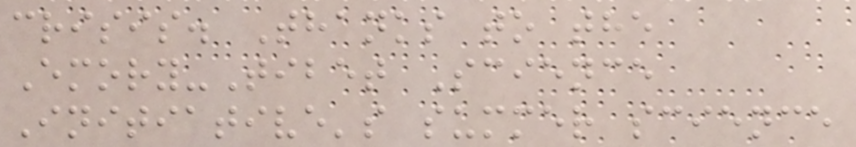crisis. Thanks to the
Emory-Tibet Science
Initiative's summer science
